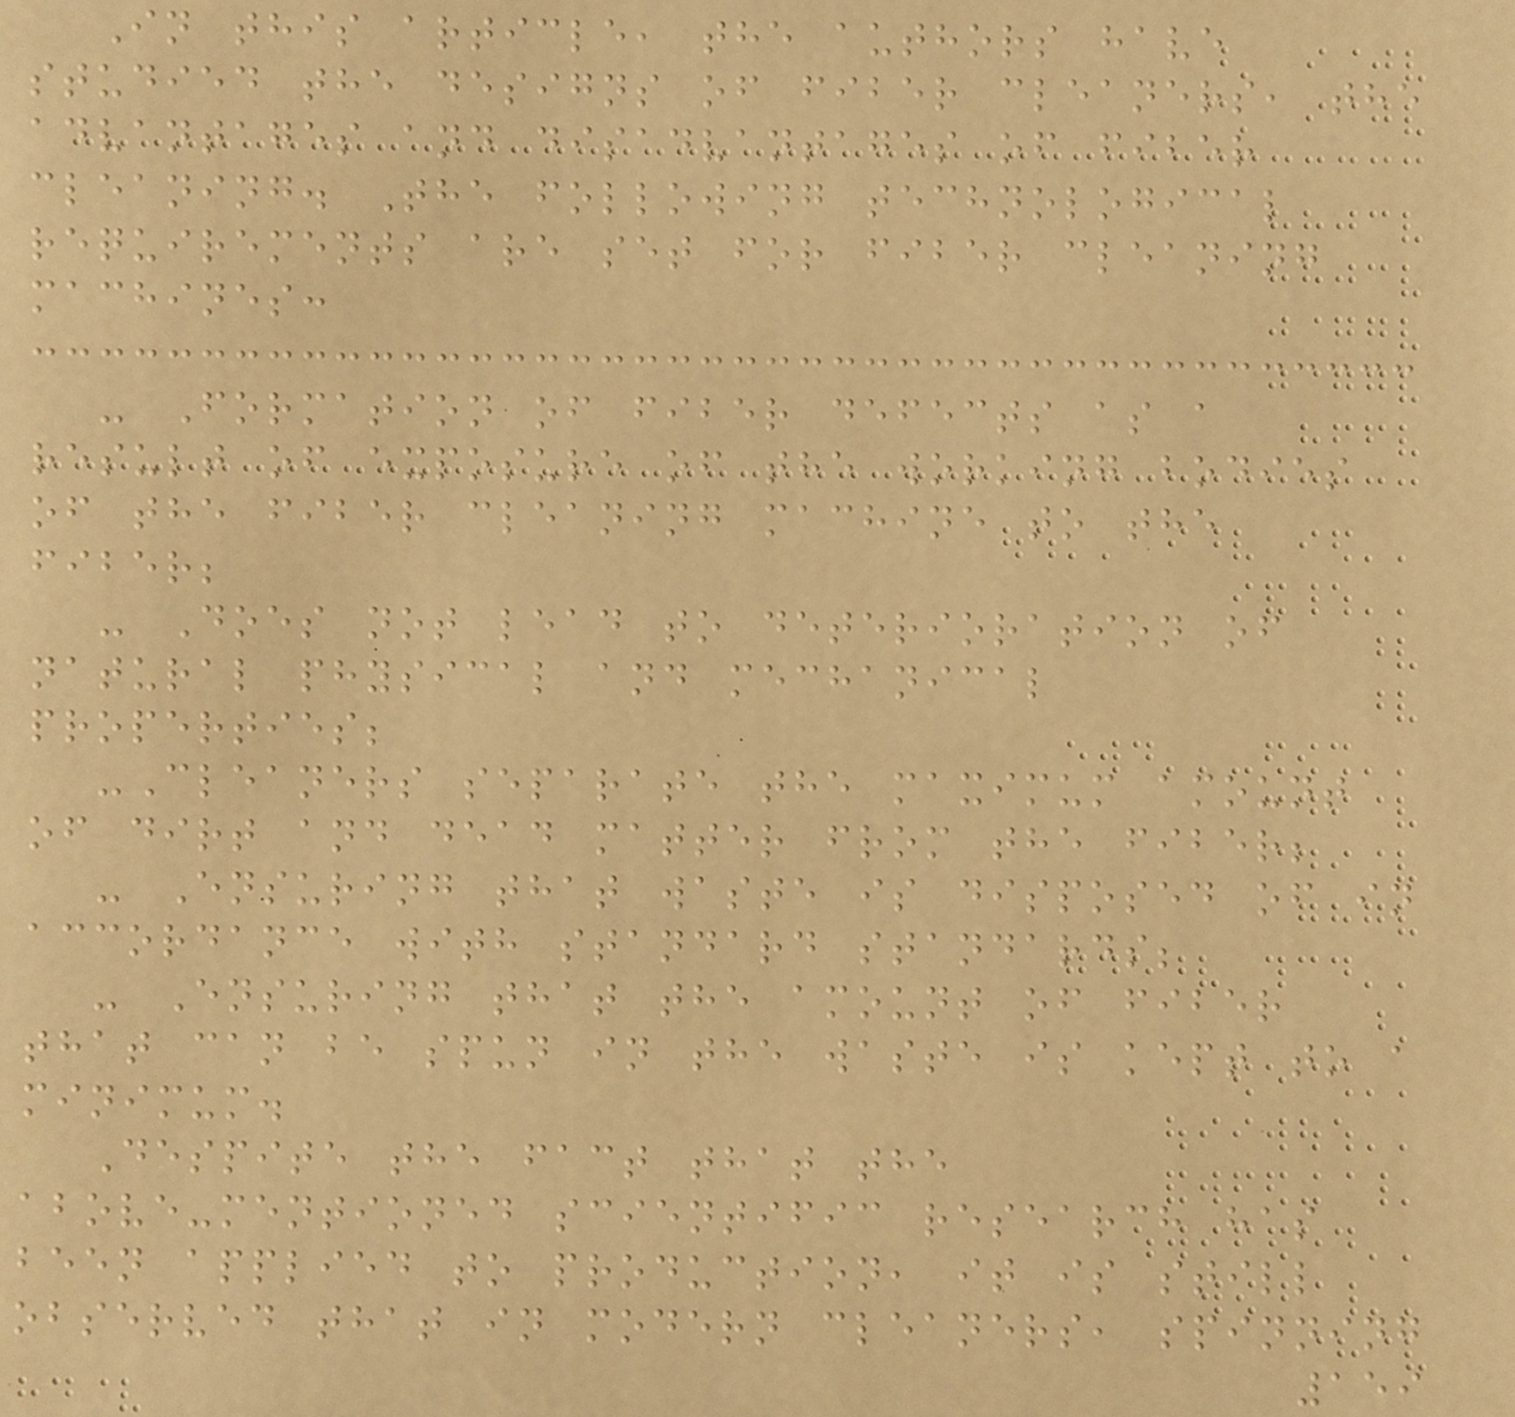In this article, the authors have
studied the designs of fiber cleaners, the
advantages and disadvantages of fiber
cleaning. The following technological
requirements are set for fiber cleaning
machines:
- Formation of fiber defects as a
result of exposure of the working bodies
of the fiber cleaning machine to the
fiber;
- Does not lead to deterioration of
natural physical and mechanical
properties;
-Cleaners separate the maximum amount
of dirt and dead matter from the fiber;
- Ensuring that waste is disposed of in
accordance with standard standards;
- Ensuring that the amount of fiber
that can be spun in the waste is kept to a
minimum.
Despite the fact that the
above-mentioned scientific research has
been applied to production, it is still
observed that in modern cleaners, spinning
159
